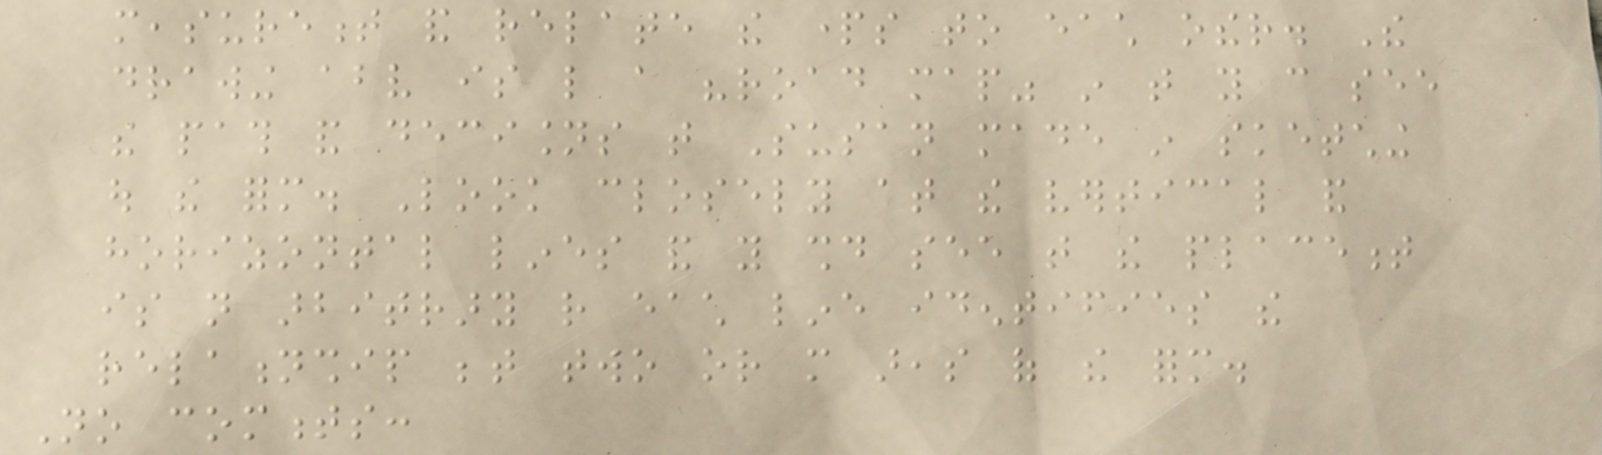measurement and relate the parts to each other. The
drawing above is like a "road map" in that you can see
the path and decisions that Susan made in sketching
out the form. Look closely at the vertical and
horizontal lines and you should see that the placement
is not arbitrary rather each line identifies the
relationship between two or more areas of the form.
No comments:
